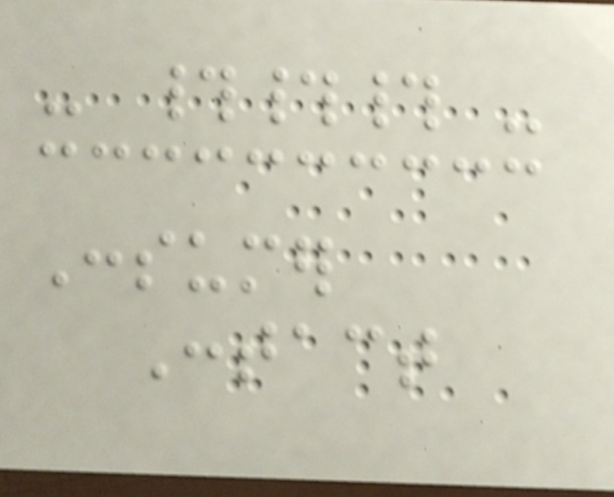- ### -
Consumer
Contact
